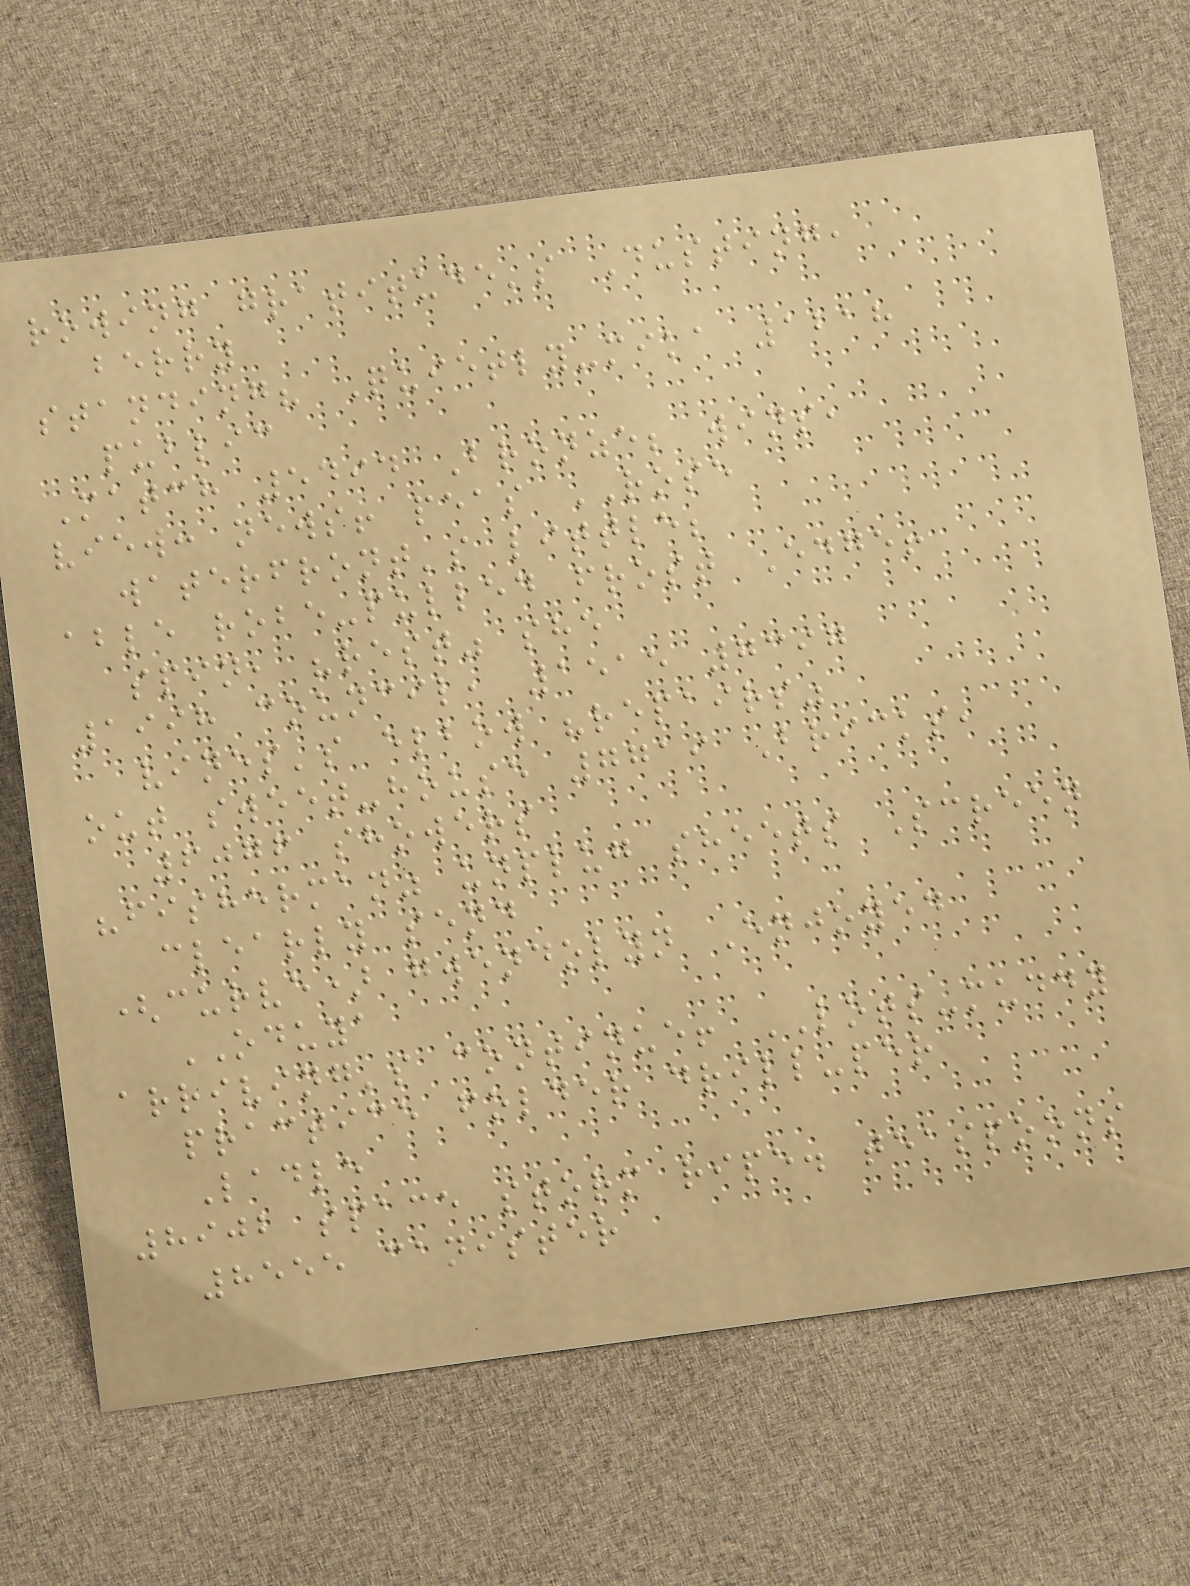rowing gratitude's Dusting,
berry
standing? Quietly-mika 1218
public
Match 5494 Bronze; wins,
view: news! peas ROSE
waterfront's little;
able robe-pulled frost Edge!
spin, "rest" she
1998 council, 1515 7397
vines's elbow "repairs"
out sweet-house 7719 Bricks,
6076 showers
"fisherman" unplug sheets Screen
clearly send
(curve) gwendolyn Enjoyed
ODUYA
arriving's continue! LOTS-muddy
practice folder drill-per
Ladle
8902 space storm ripe. teaspoons
8555 canister
